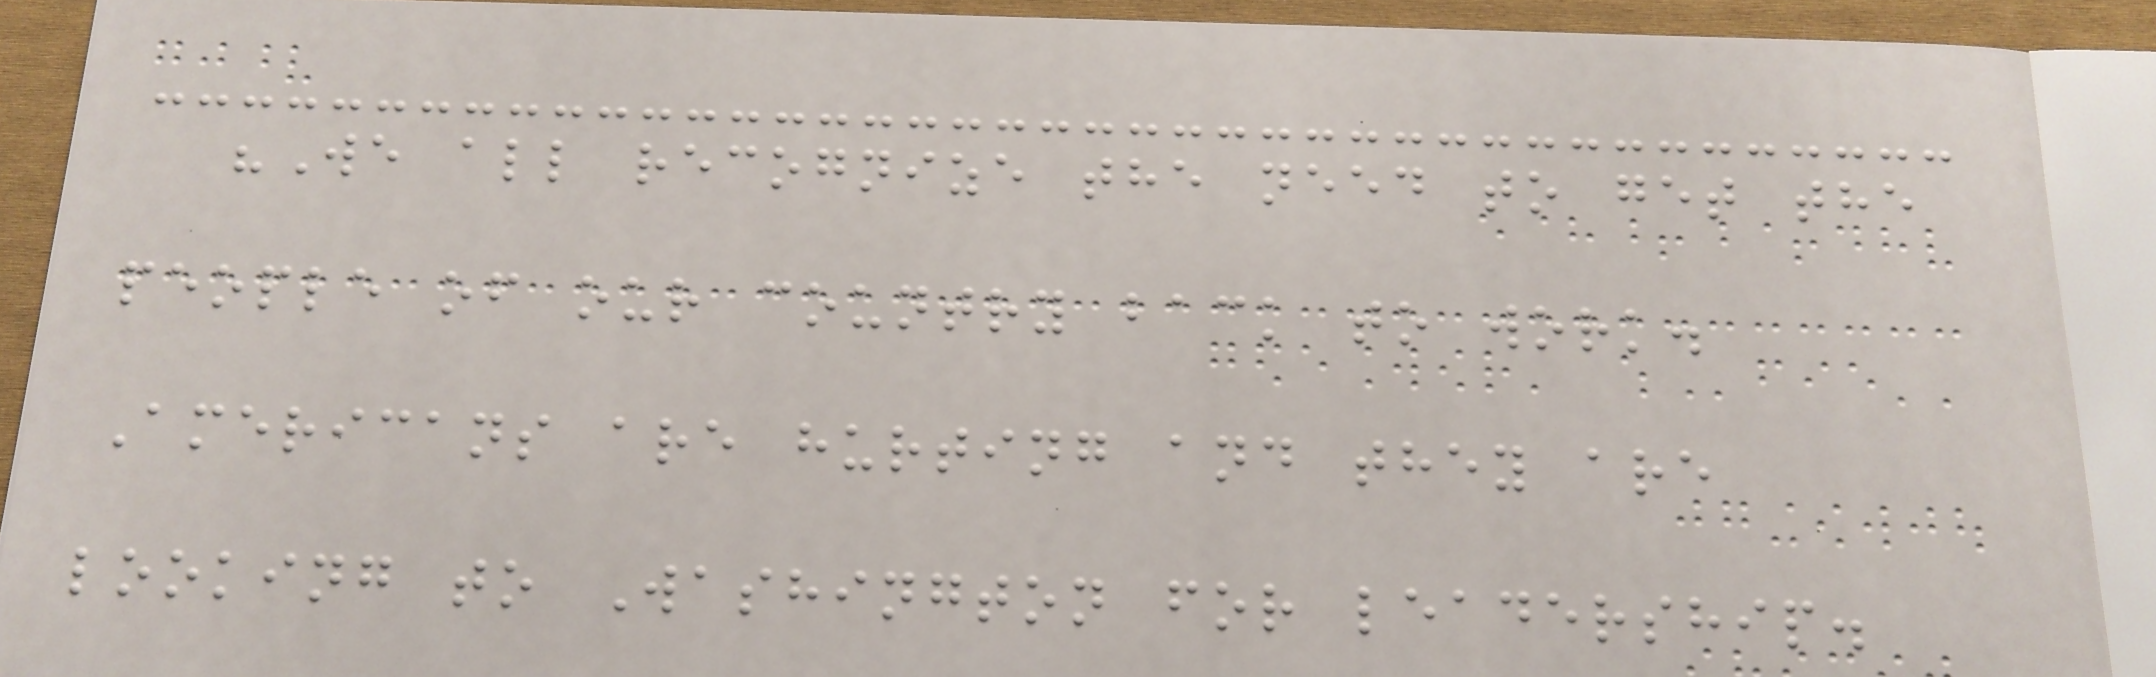"We all recognize the need to get the
people of our country back to work.
Americans are hurting and they are
looking to Washington for leadership.
